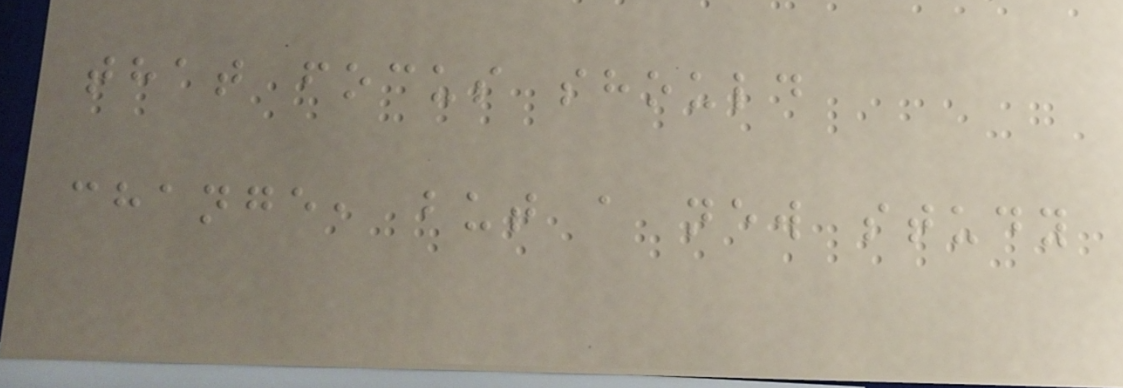that focus should
change, but a new study
